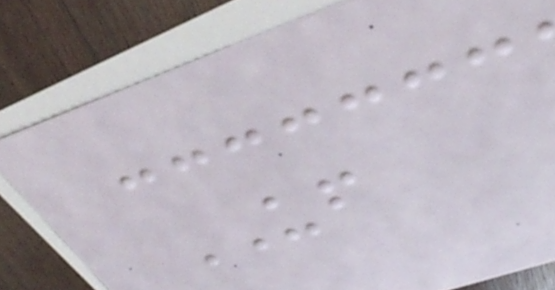UF
